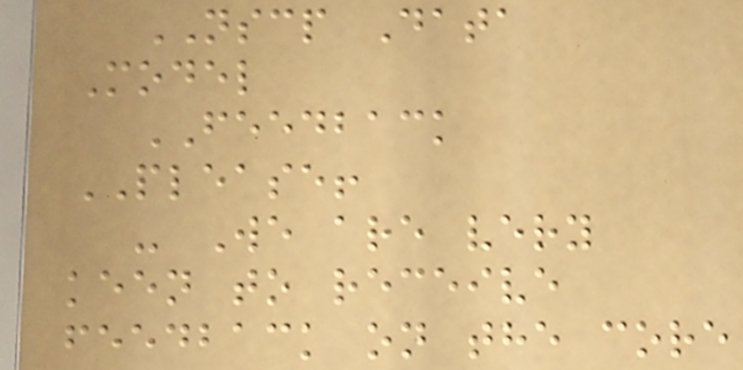NSCP Data
Model
FEEDBACK
PLEASE!
- We are very
keen to receive
feedback on the core
